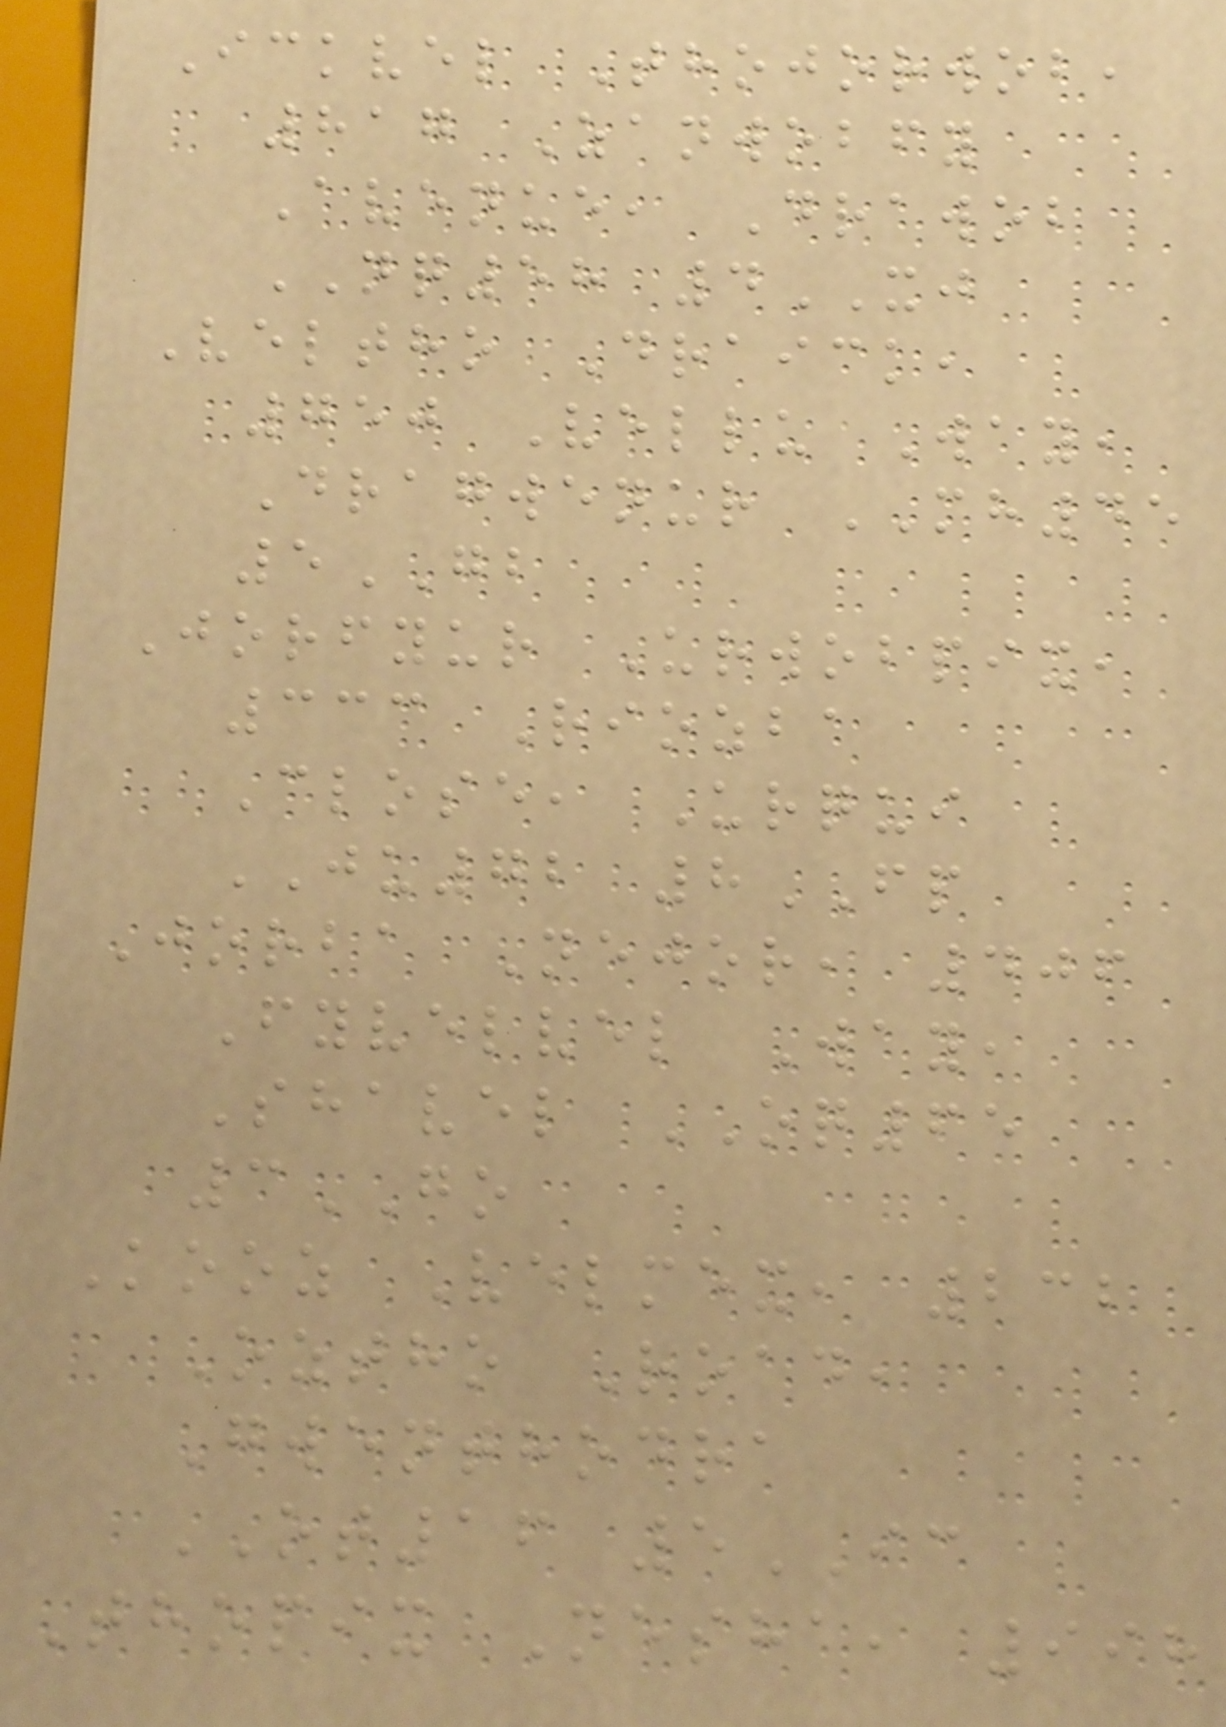Ickvel Thojorwob,
817 Zanwobfy
Avenue, Drawob
NQ58 4XJ
Veltho Draick,
750 Vellu Way,
Dragwenur MH45
5GB
Jorfyur Urwobpix,
333 Riozba
Close, Urqui
JU72 8FP
Jorba Nejor, 406
Fyvelvel Way,
Shavel OQ65
3GO
Kooz Velmex, 232
Oztho Road,
Gwenthodra
OT16 5IC
Thopix Nesha, 998
